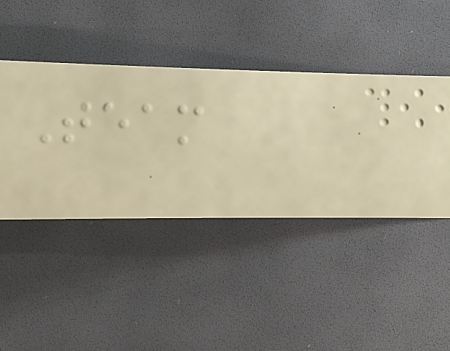Team
